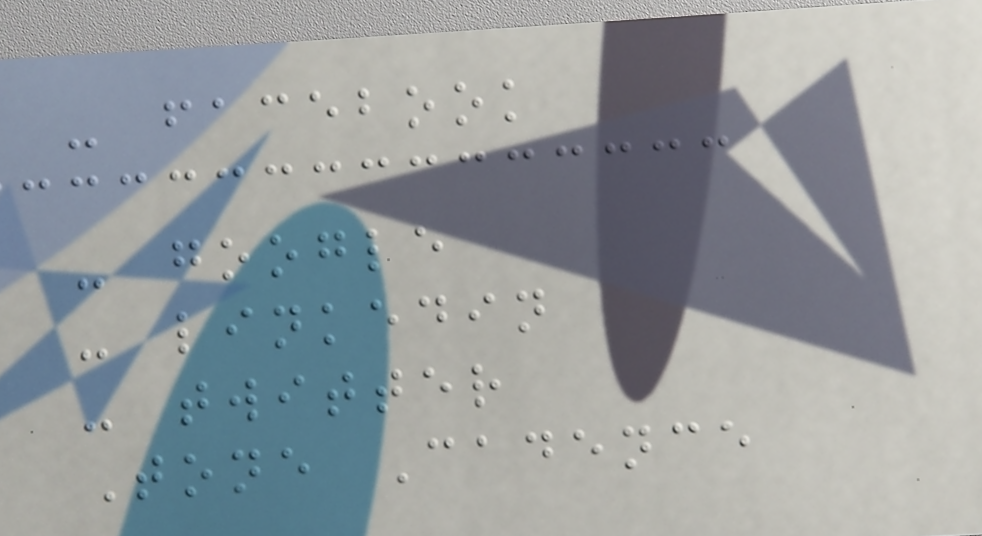- facebook
- google
- linkedin
- twitter
Tone Cadence
